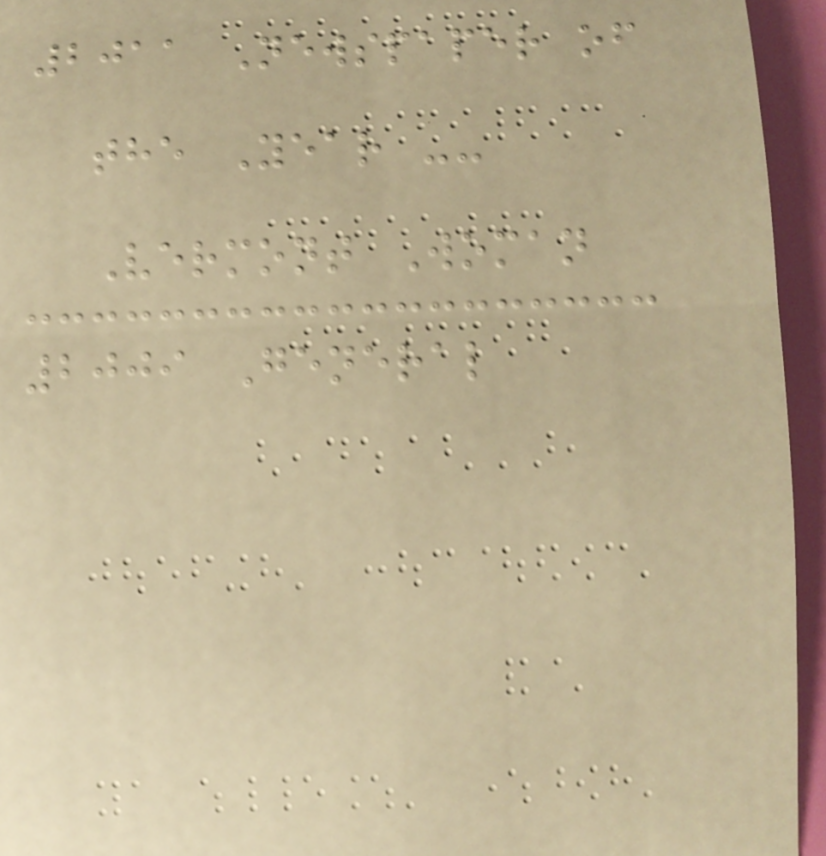2011 Newspaper of
the Year --
Vermont Woman
2009 General
